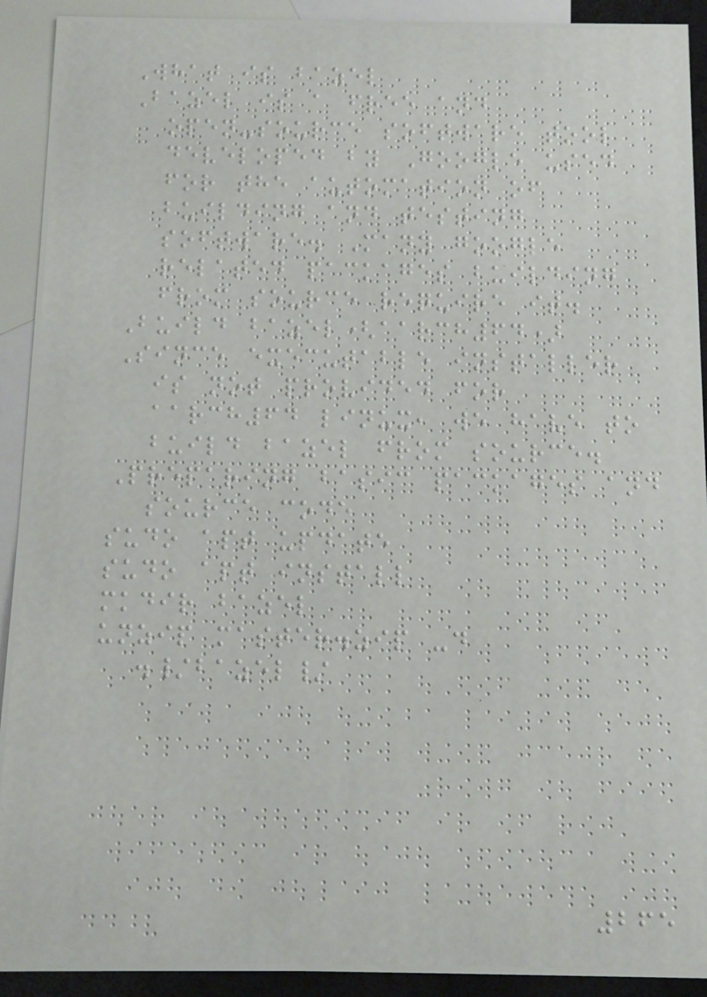What is bazel
Bazel is a free and
open-source software tool
developed by Google used
for the automation of
building and testing
software. Many google
related packages building
from source require it.
Build bazel(aarch64)
Since executable installer
is not provided for
aarch64 linux, we have to
build bazel from source.
Preparing basic packages and
source code
sudo apt update
sudo apt install
mkdir bazel
unzip master.zip -d
./bazel/
265
